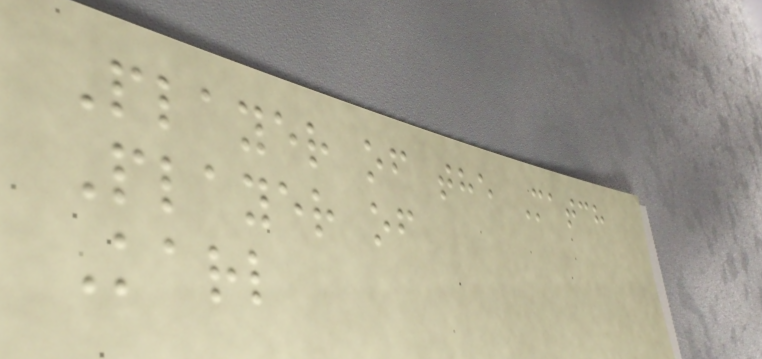Player of the Match
Player of
Karl
